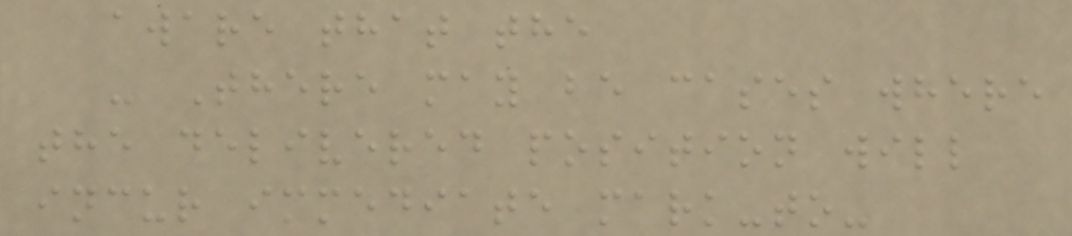aware that the
- There may be cases where
the delivered position will
incur immediate mark-to-
